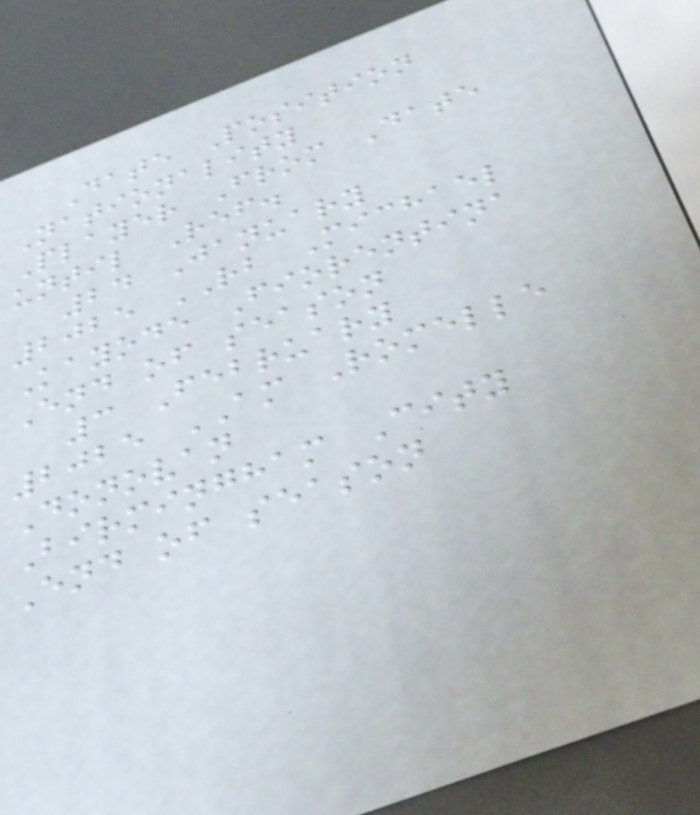Date Position
Nationality
Player From Date
until Ref.
24 January
2025 RB Michael
Kayode Fiorentina
End of season
3 February
2025 AM Romelle
Donovan
Birmingham City
End of season
